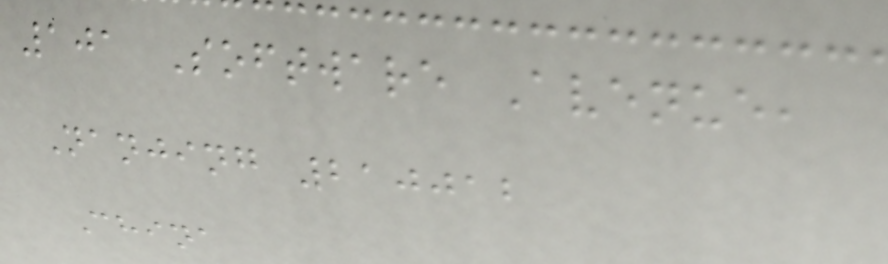101 Software Avenue,
Nanjing 210012
China
